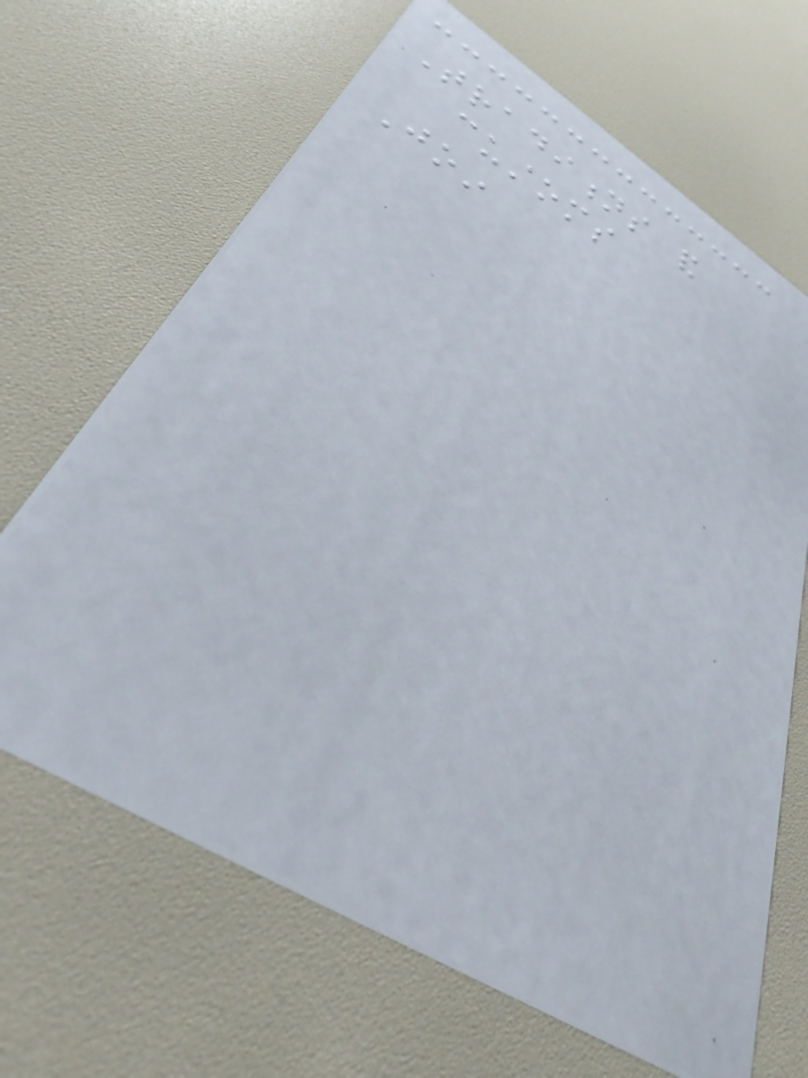Traditions and
customs
Join
